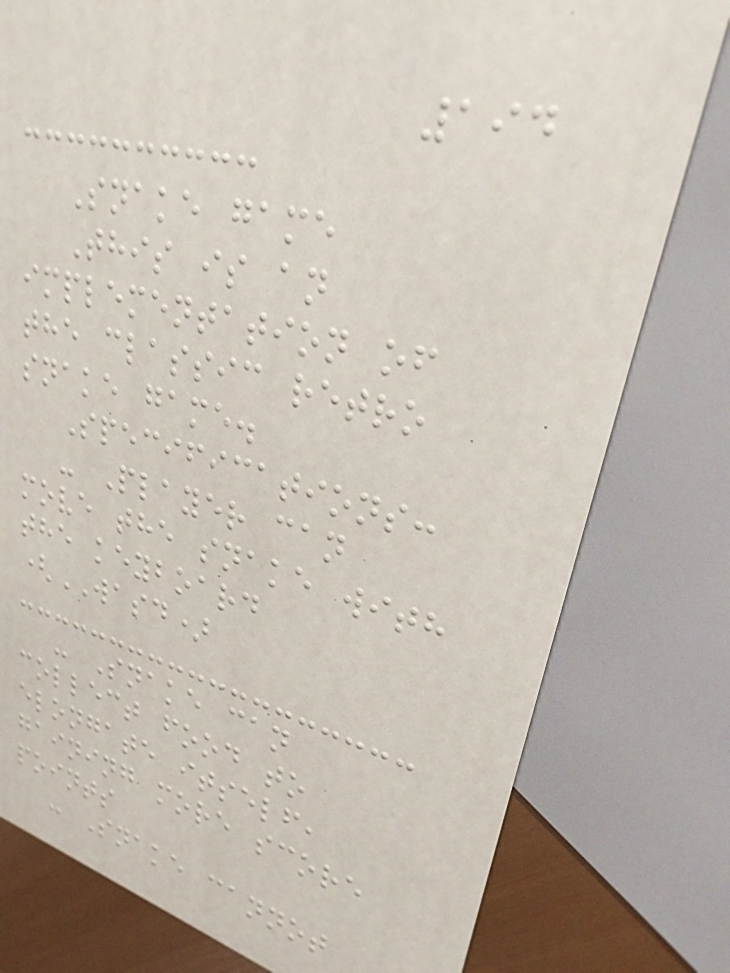194
Snake game
This is an
implementation of
the classic retro
snake game.
Specifications:
- Player can
move the snake with
the keyboard
(WASD)
- Snake can
collect food to
elongate itself,
gaining more score
points
- Snake cannot
